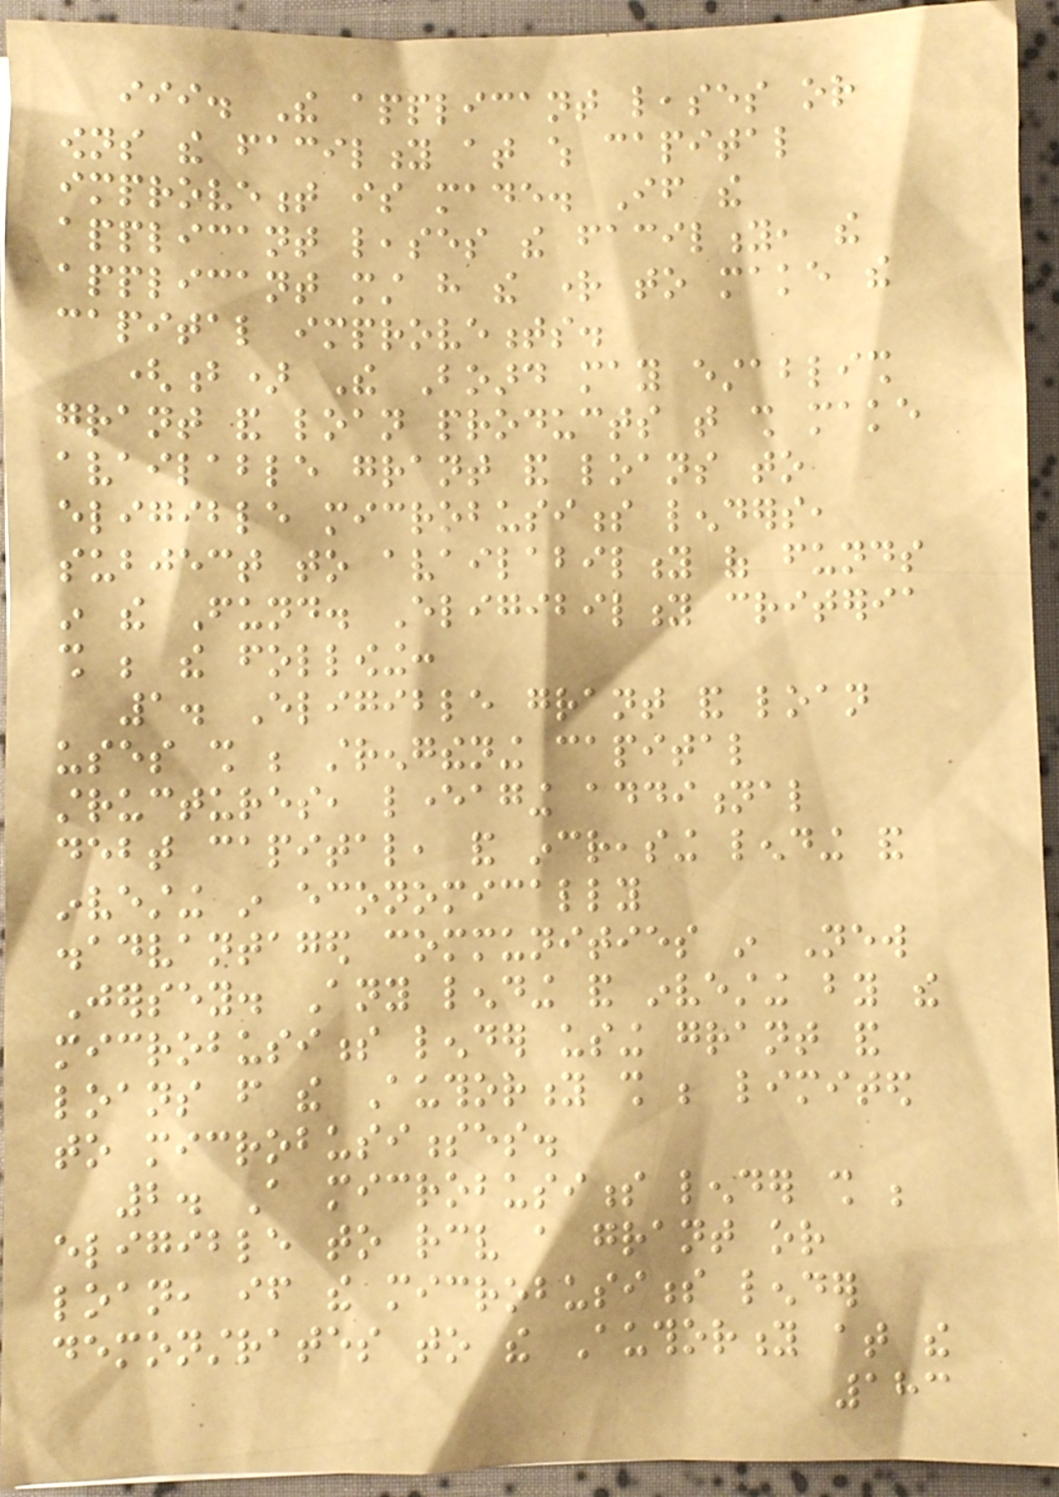iii. The applicant leases or
owns the facility at which capital
improvement is made. If the
applicant leases the facility, the
applicant must have the right to make the
capital improvements.
(b) The Board may establish
grant and loan products that shall make
available grant and loans to
eligible microbusiness lenders,
subject to availability of funds
in the Fund. Eligibility criteria
shall be the following:
1. Eligible grant and loan
uses shall be strengthening capital
structures, leveraging additional
debt capital, and increasing lending and
investing in economically
disadvantaged communities in New
Jersey. Any lending and investing by the
microbusiness lender using grant and
loans from the Authority shall be limited
to microbusinesses.
2. A microbusiness lender shall be
eligible to receive a grant or
loan, if the microbusiness lender
demonstrates to the Authority at the
183
